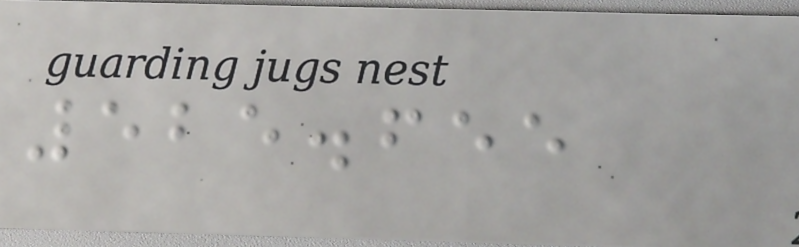525.655
